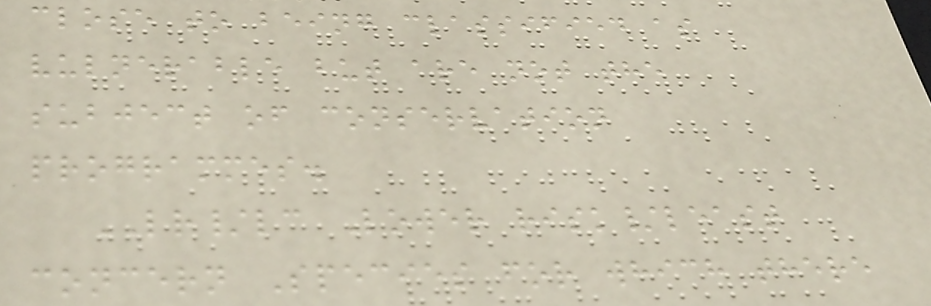close to being classified as
vulnerable but are not the
subject of conservation
programmes.
LR/lc Lower risk/least
concern Species for which there
